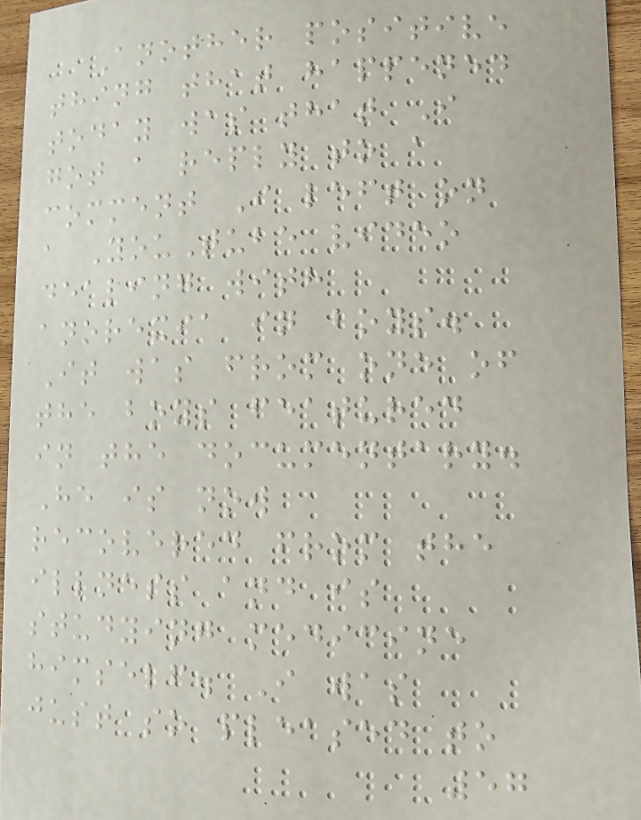Another positive
thing that happened
today was that I
got a reply to a
comment I left on
a YouTube video
dealing with
anorexia in boys.
It was from one of
the boys featured
in the documentary.
He is now
recovered from the
illness and is
studying medicine
himself. I was
just so pleased to
57
